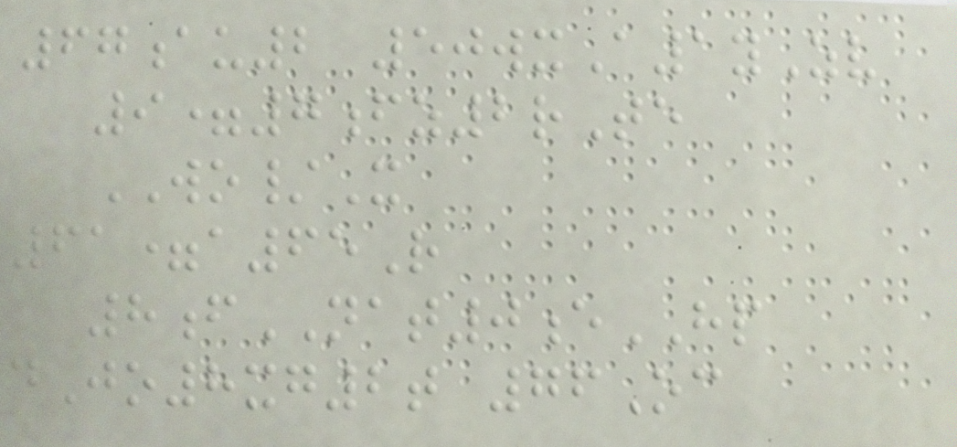67au2 50wxA1yZv
9=7fz2rTe
WO/X
61=a65R
8fNAT0eHP
dJo8xg2t 76Oc
